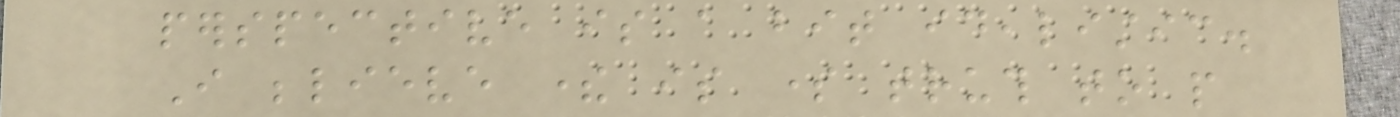perspective is a bit idealistic.
I believe there is some truth to people
